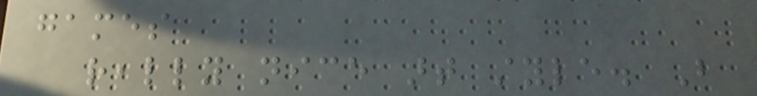games
really nice art style. But
